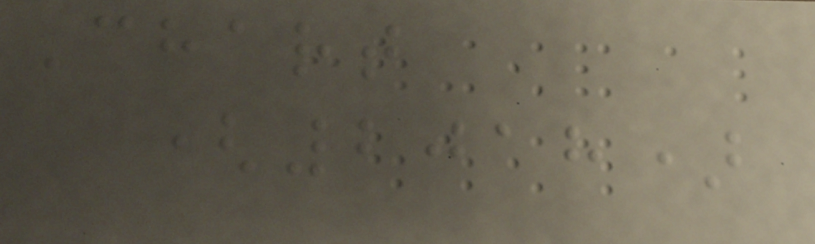Chart
(2018)
